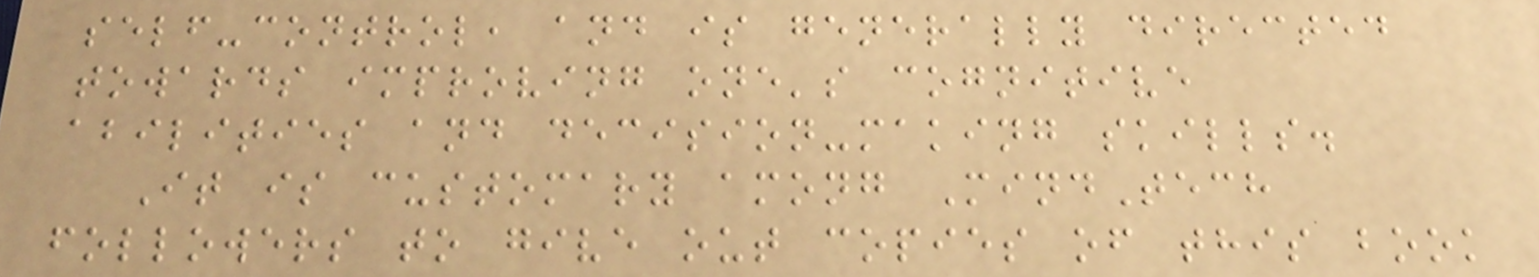self-control, and is generally directed
towards improving one's cognitive
abilities and decision-making skills.
It is customary among MindTech
followers to give out copies of this book
